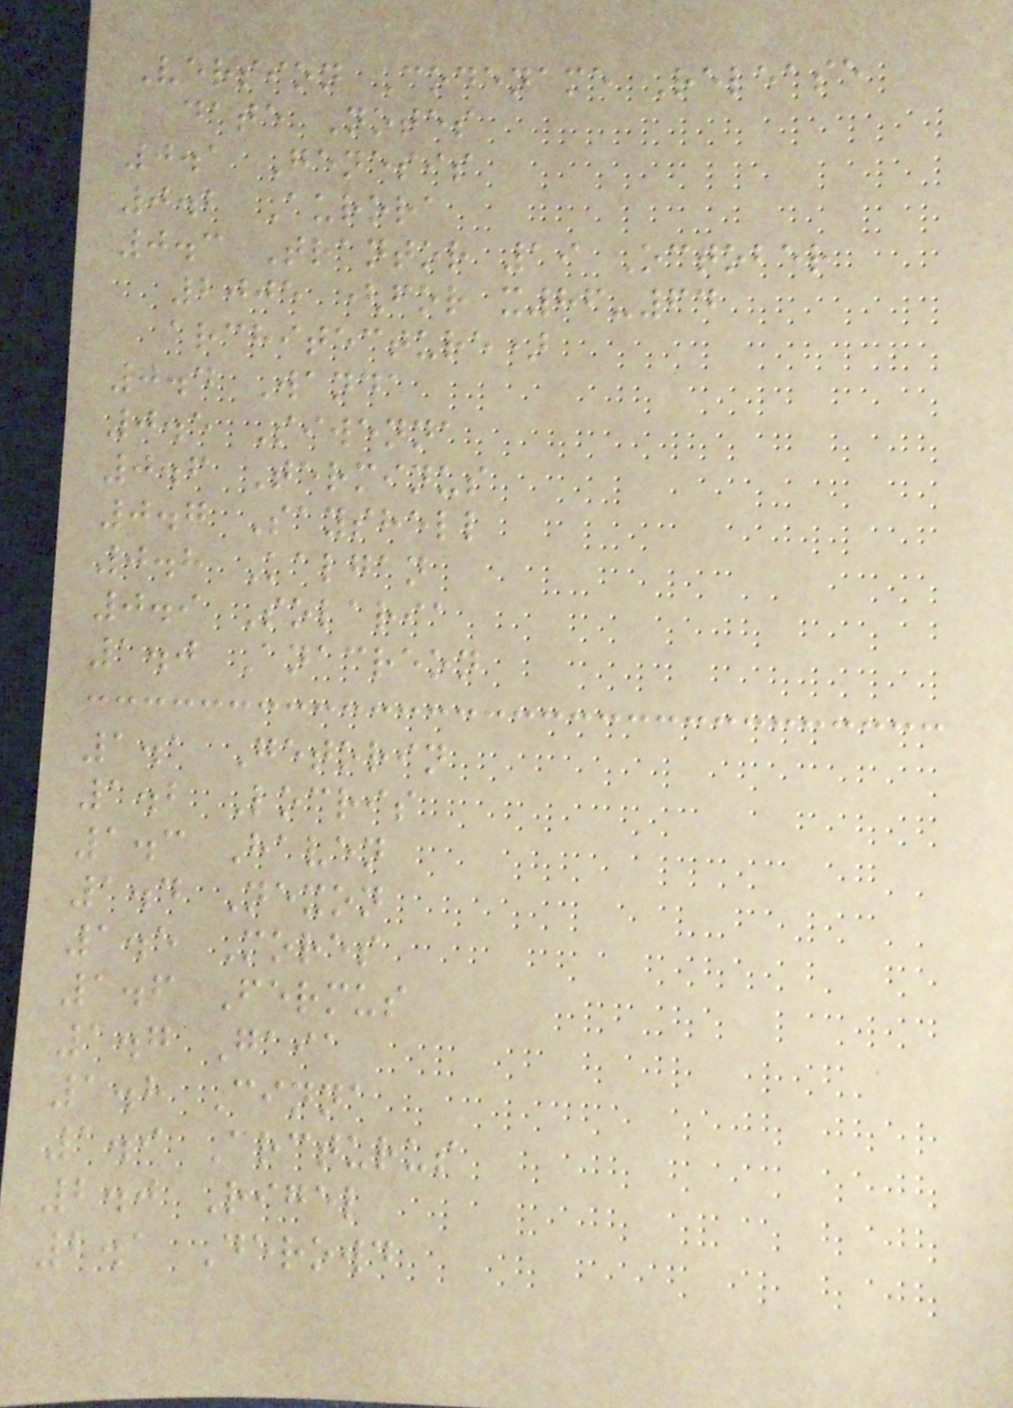Version Codename Release
date Notes
0.1 Genesis
0.2 Aurora
0.3 Trantor 19 October
2005 (for x86-64
architecture)
0.4 Wanda
0.5 Siwenna
0.6 Terminus
0.7 Sayshell
0.8 Kalgan
0.9 Solaria
1.0 Anacreon
1.1 Getorin
1.2 Locris
1.3 Haven
1.4 Nexon
1.5 Mores
1.6 Fermus
1.7 Gaia
1.8 Cinna
1.9 Arcturus
2.0 Rigel
2.1 Derowd
